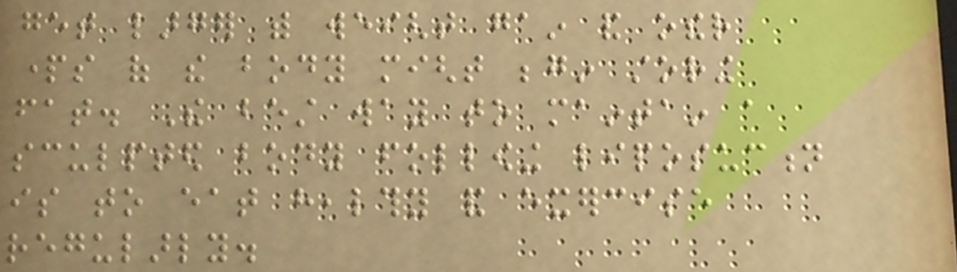get larger with weight gain and other
parts of the body might begin storing
fat. The best way to maintain a
sculpted body following liposuction
is to eat healthy and exercise
regularly.
